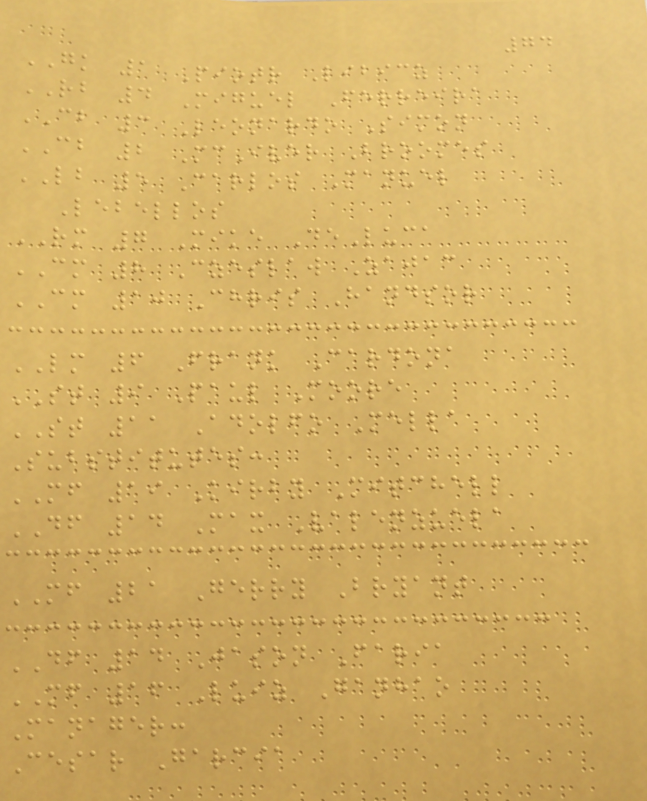74
GK 1 Piotr Libicz
RB 4 Miguel Ferreira
CB 3 Leonardo Simon
CB 2 McIver Broomes
LB 5 Carlos Manuel
Lebellos
RM 7 Mike DeLuca
CM 8 Czeslaw Zajac
CM 10 Chris Handsor
LM 6 Frank Cardona
ST 9 Paul Moore
ST 11 Adolfo Mella
Substitutes:
MF 19 Kirby Mitchell
DF 14 Max Valenzuela
MF 21 Gerry Bryant
DF 14 Jason Faria
MF 16 Luiz Ganhao
Manager:
Cesar Garcia
